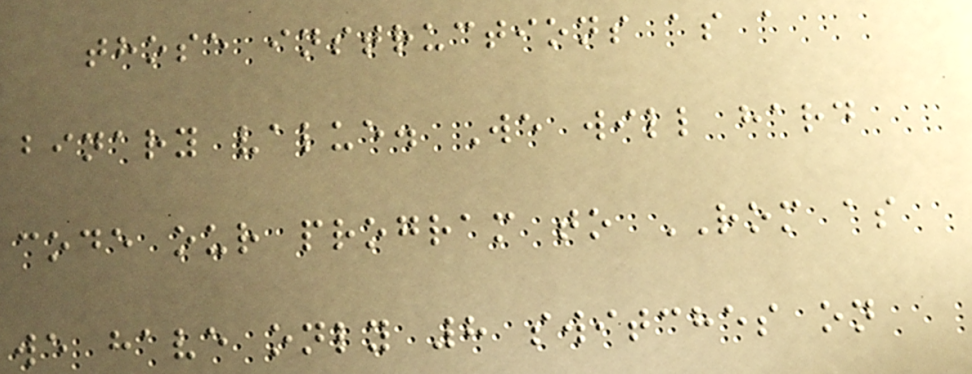those instructions as a
binary value. We will hard
code our program to ROM as
we have only 8 switches on
